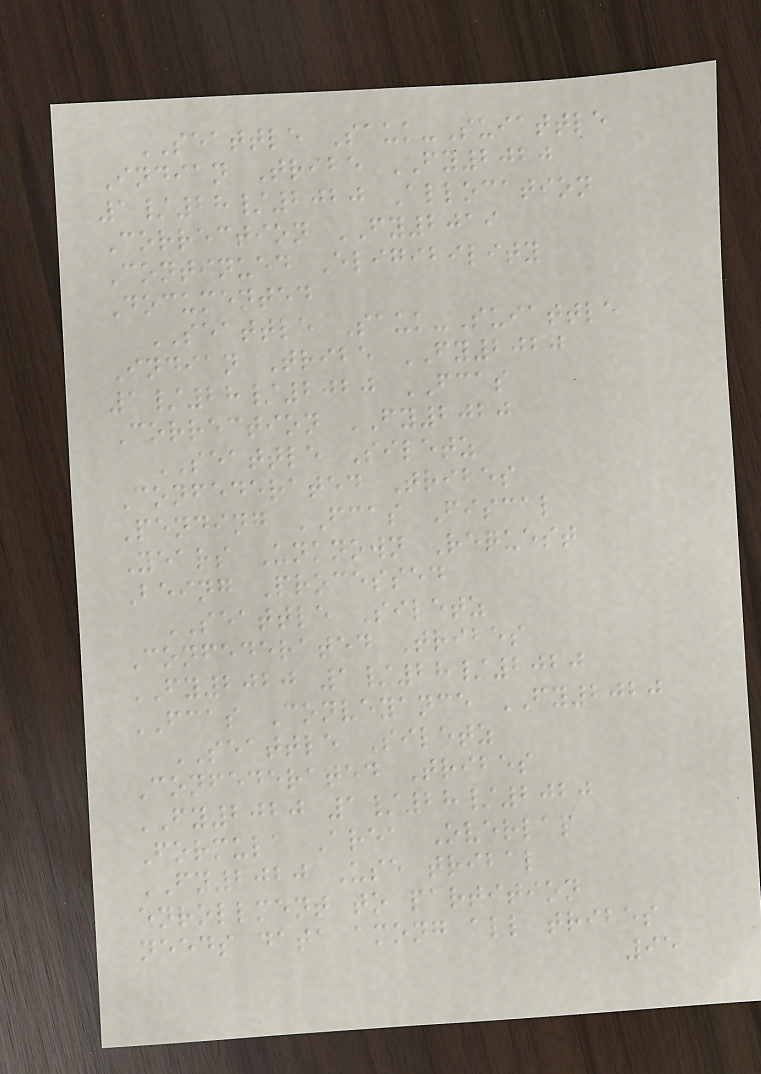SEATTLE Sauk-Suiattle
Indian Tribe FY2020
1/28/2020 Allocation
Correction FY2019
Continued Eligibility
Documented
SEATTLE Sauk-Suiattle
Indian Tribe FY2020
1/28/2020 FCAS
Correction FY2020
SEATTLE Siletz
Confederated Tribes
Pending FCAS Fiscal
Years Unknown Request
Being Processed
SEATTLE Siletz
Confederated Tribes
FY2020 1/28/2020
FCAS Conveyance FY2020
SEATTLE Siletz
Confederated Tribes
FY2020 1/28/2020
Formula Area Overlap
FY2020 Use tribal
enrollment to partition
needs data among all tribes
95
